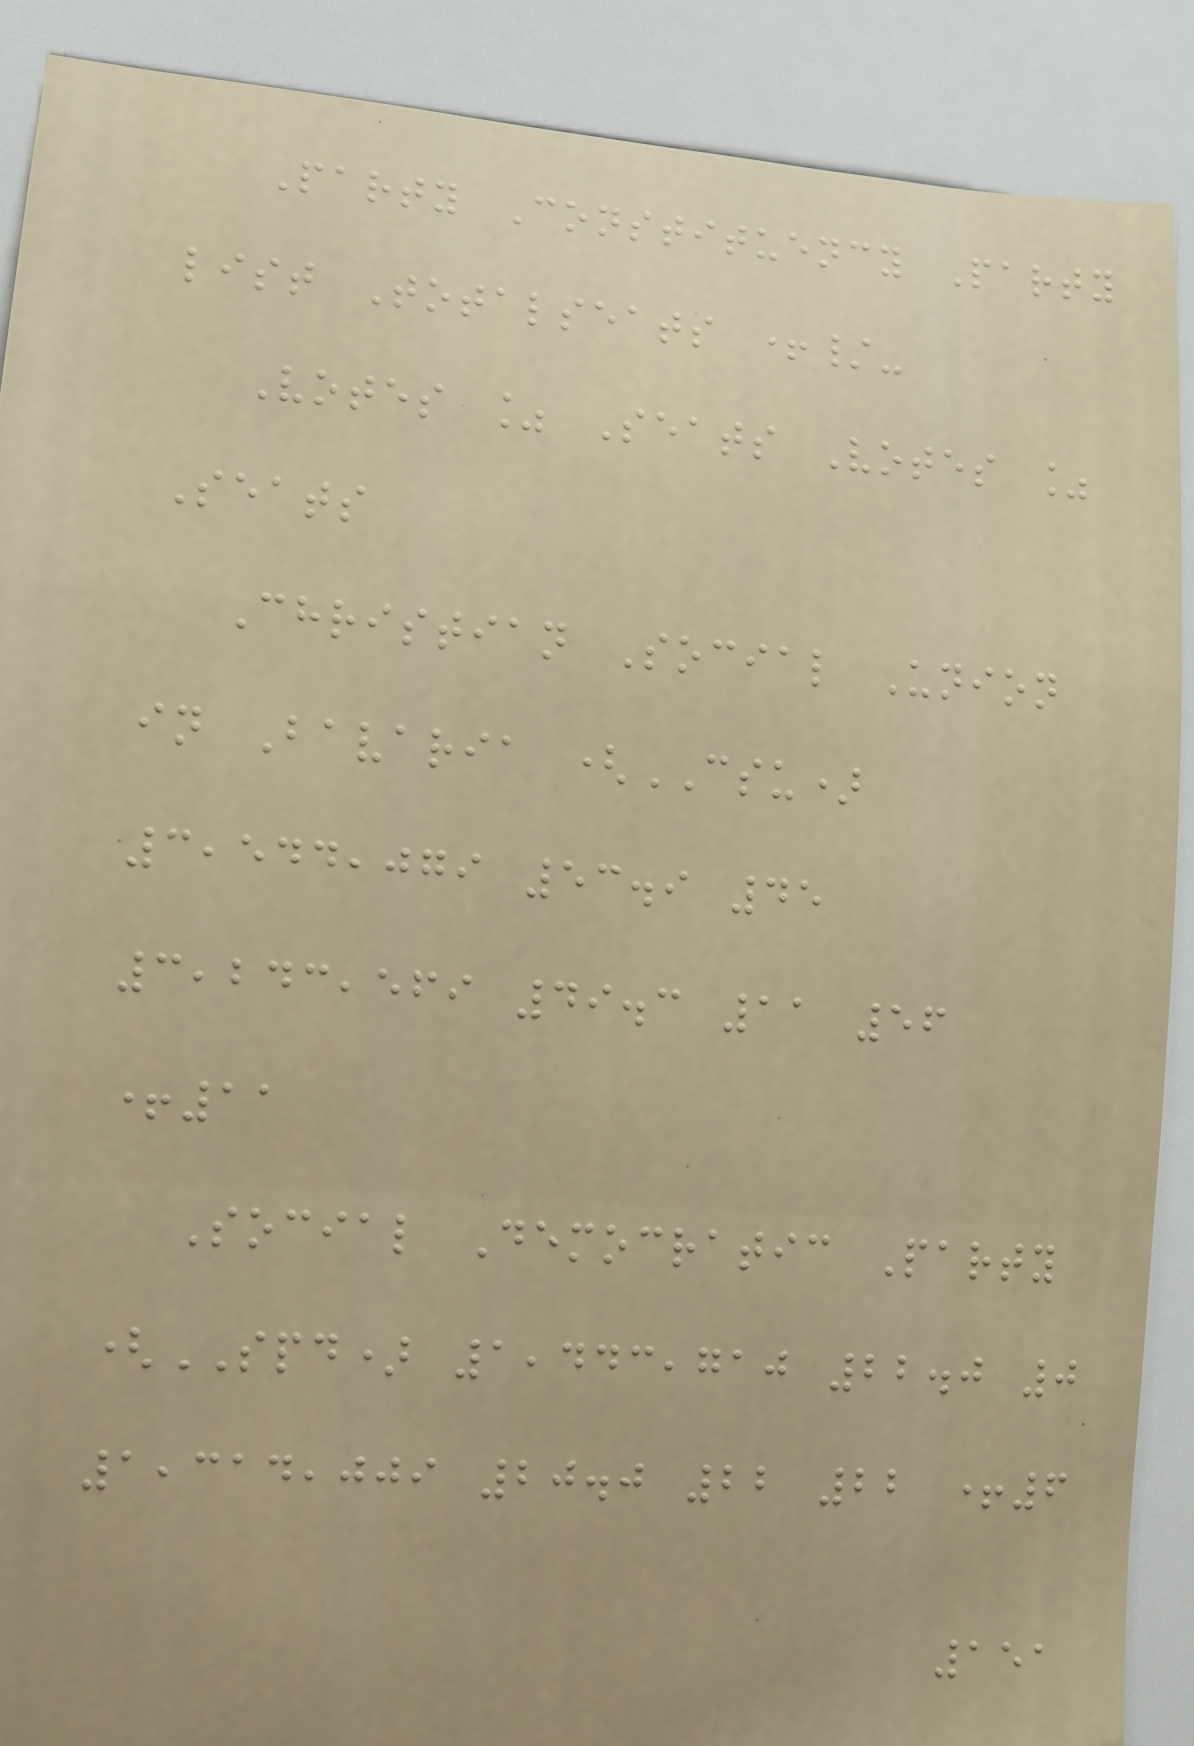Party Constituency Party
list Totalseats +/-
Votes % Seats Votes %
Seats
Christian Social Union
in Bavaria (CSU)
3,544,079 53.9 45
3,243,569 49.3 11 56
+11
Social Democratic Party
(SPD) 1,443,710 22.0 0
1,314,009 20.0 22 22 +6
151
